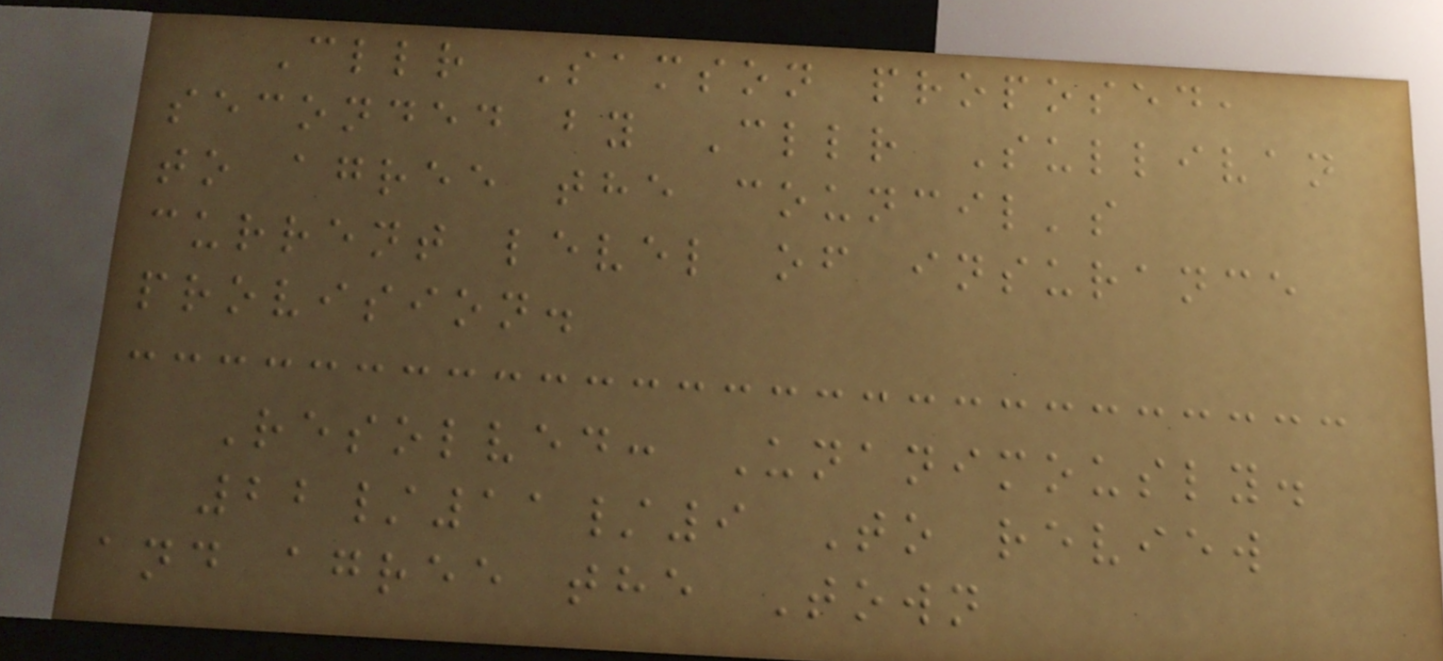Cllr Samson proposed,
seconded by Cllr Sullivan
to agree the council's
current level of insurance
provision.
Resolved: Unanimously.
22/11/9 To review
and agree the Town
